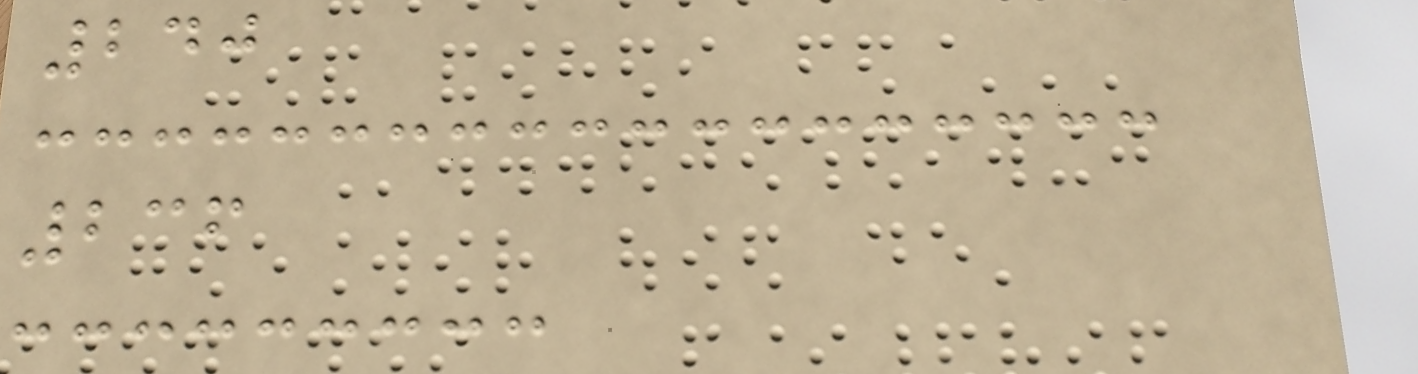240
236
